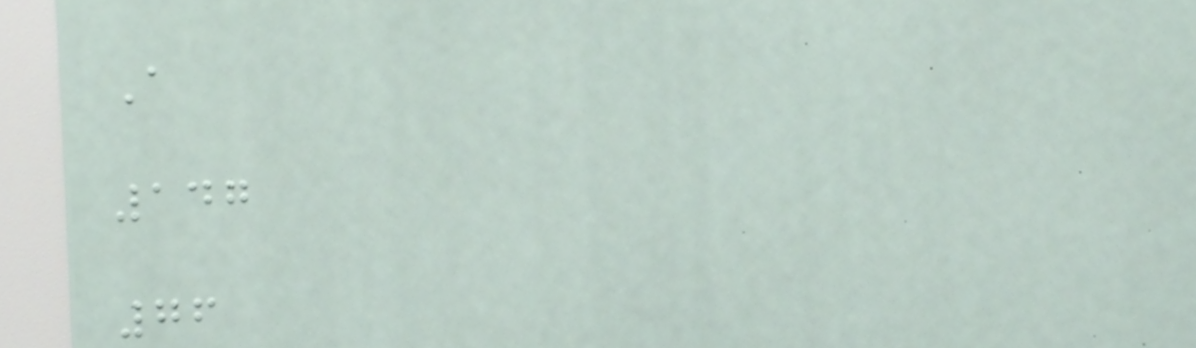A
147
76
